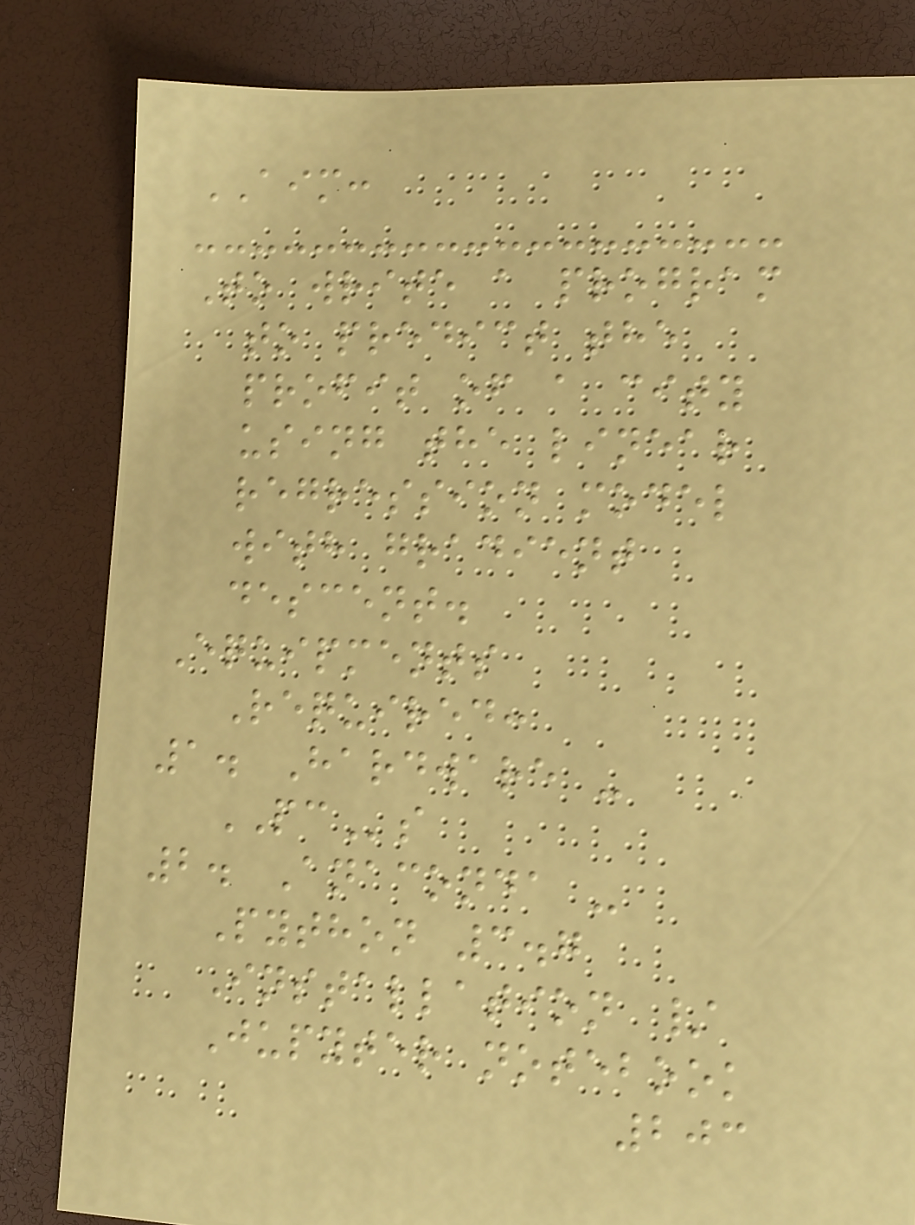AIM:
To write a program
to predict the
profit of a city
using the linear
regression model
with gradient
descent.
Equipments
Required:
1. Hardware -
PCs
2. Anaconda -
Python 3.7
Installation /
Jupyter notebook
203
